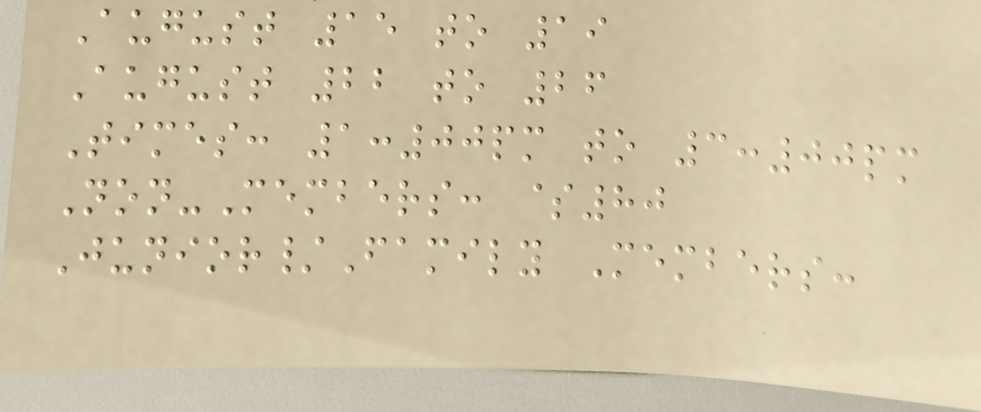August 15 to 19
August 22 to 26
Times: 1:00pm to 3:00pm
Non-Members: $80
Junior/Family Members:
